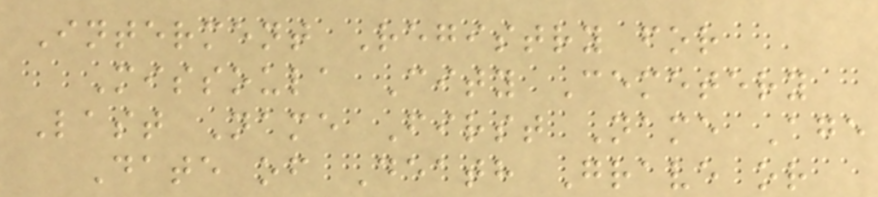Interment Registry for
Missoula City Cemetery
Last Name First Name Age
Date of Death Grave or
